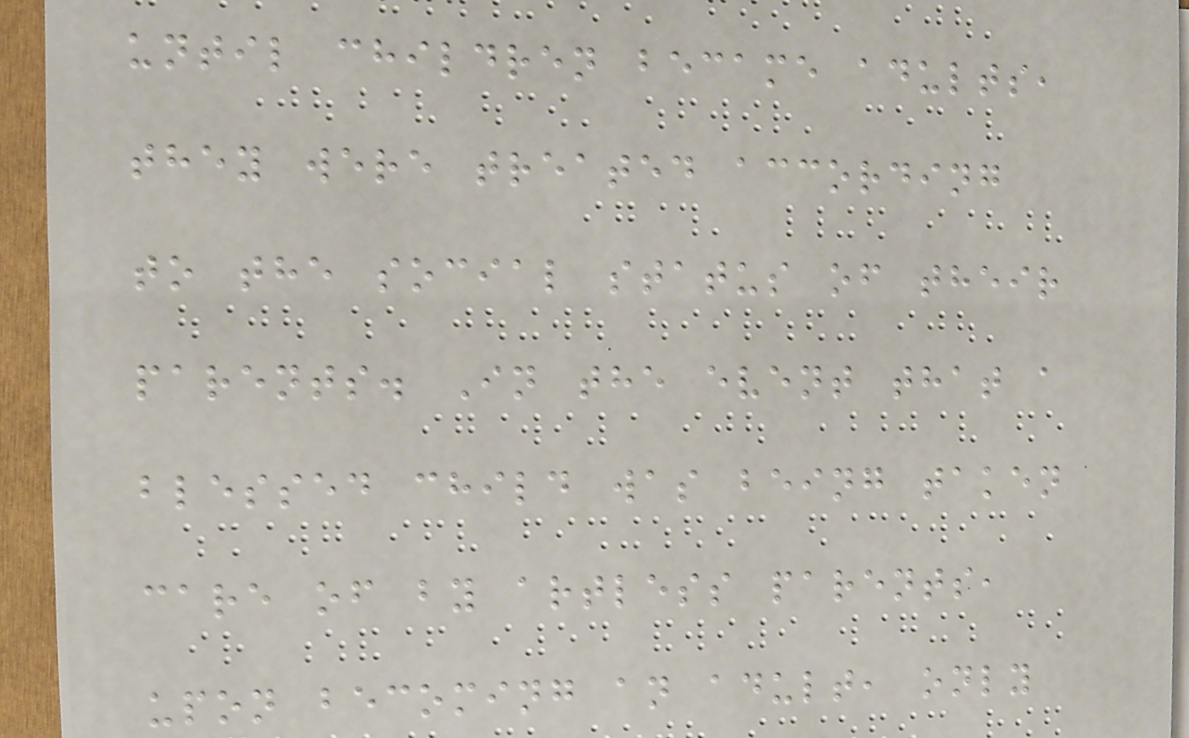until children became adults,
they were treated according
to the social status of their
parents. In the event that a
blessed child was being taken
care of by artless parents,
upon becoming an adult, only
